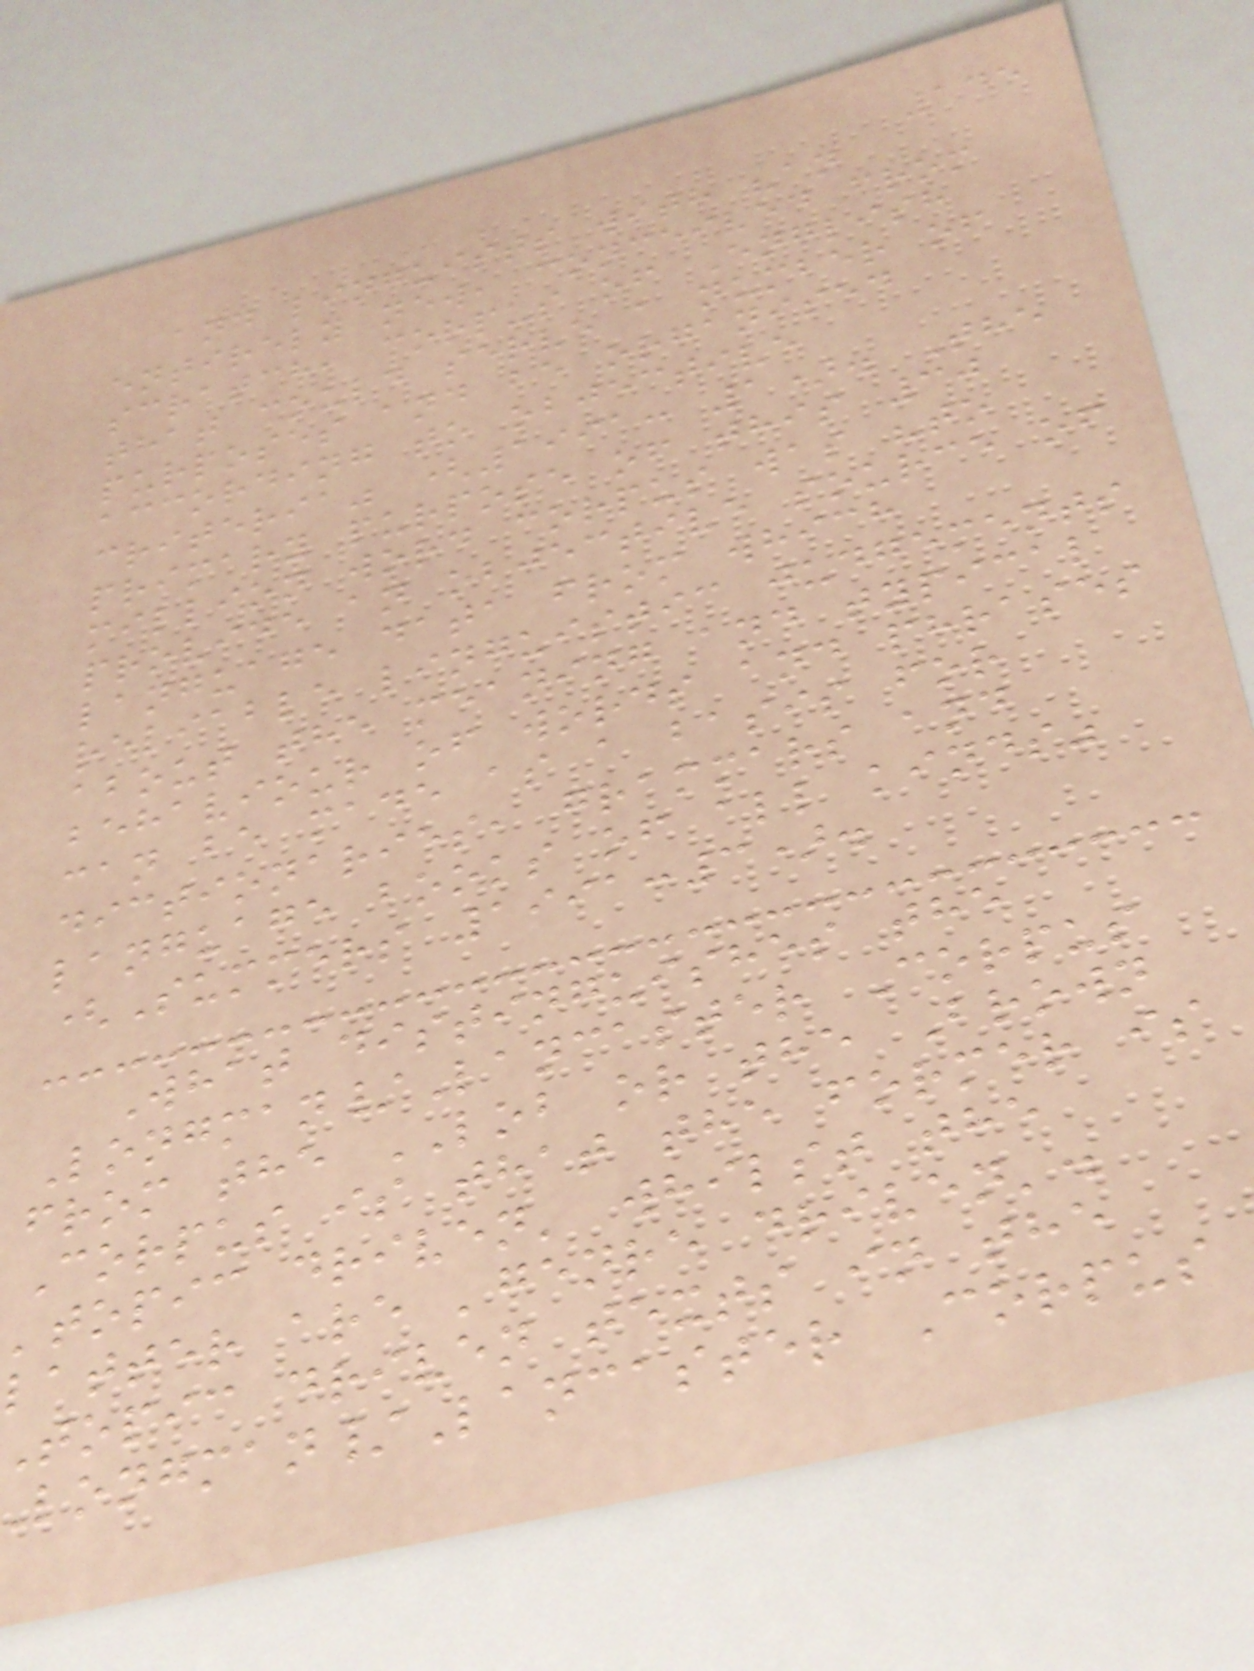145
and linguists with "an
entirely new, conceived from
scratch, corpus of English
that could serve a number of
purposes and be organised
according to objective
criteria" (1991: 1). The
primary purpose of this 30
million word corpus was "to
provide an objective source of
language data from which
reliable linguistic judgements
about the meaning and typical
behaviour of words and phrases
can be made as a basis for
dictionaries, grammars and
language books of all kinds"
(Summers 1991:3).
What distinguishes the
Longman/Lancaster Corpus
from the LOB or the Brown
Corpus is that the former is
'topic driven' whilst the
latter are 'genre driven'.
topic driven texts in the
ongman/Lancaster Corpus
